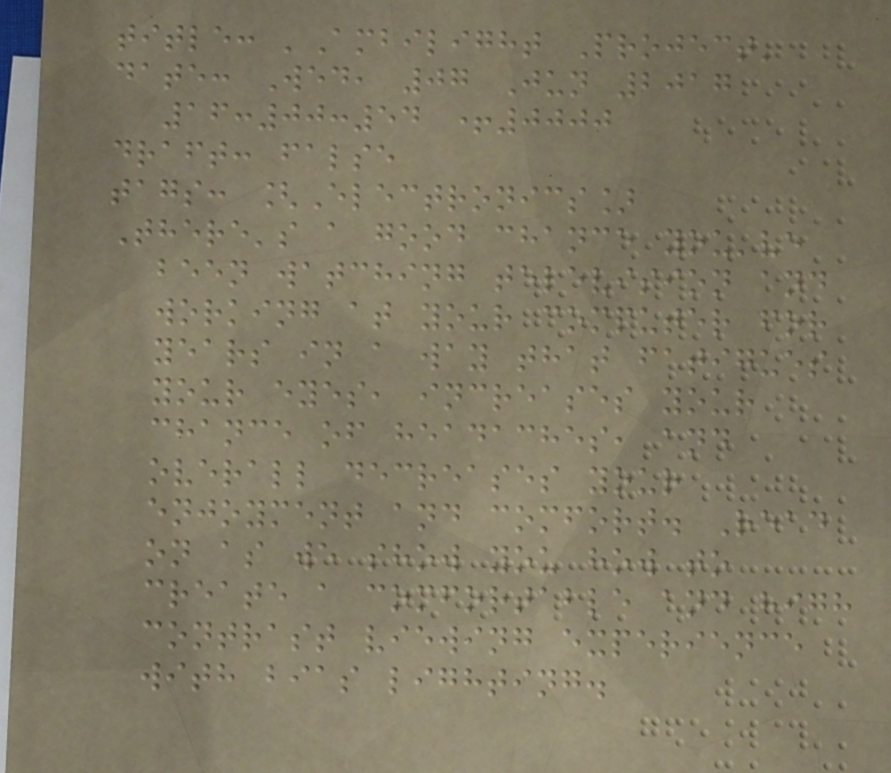title: 'Ambilight Project'
date: Wed, 07 Jun 2017
16:00:54 +0000
draft: false
tags: [Electronics]
There's a good chance you've
been watching television and
working at your computer for
years in a way that fatigues
your eyes, increases your
chance of headaches, and
overall decreases your
enjoyment and comfort. Read
on as we show you how to
create a comfortable and high
contrast viewing experience
with bias lighting.
